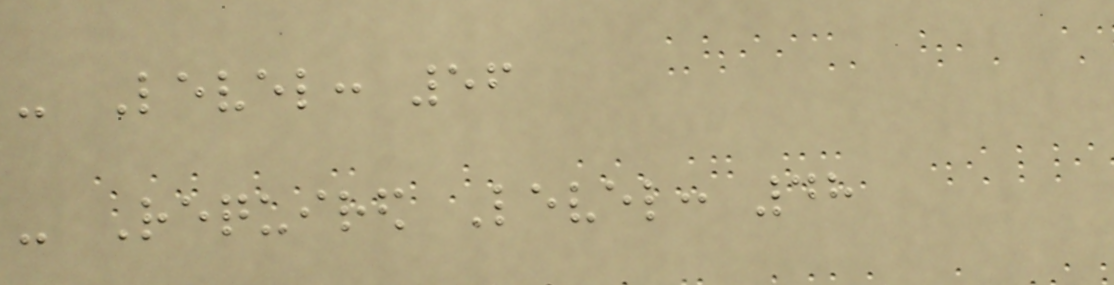- Level: 56
- Required Level: 48
